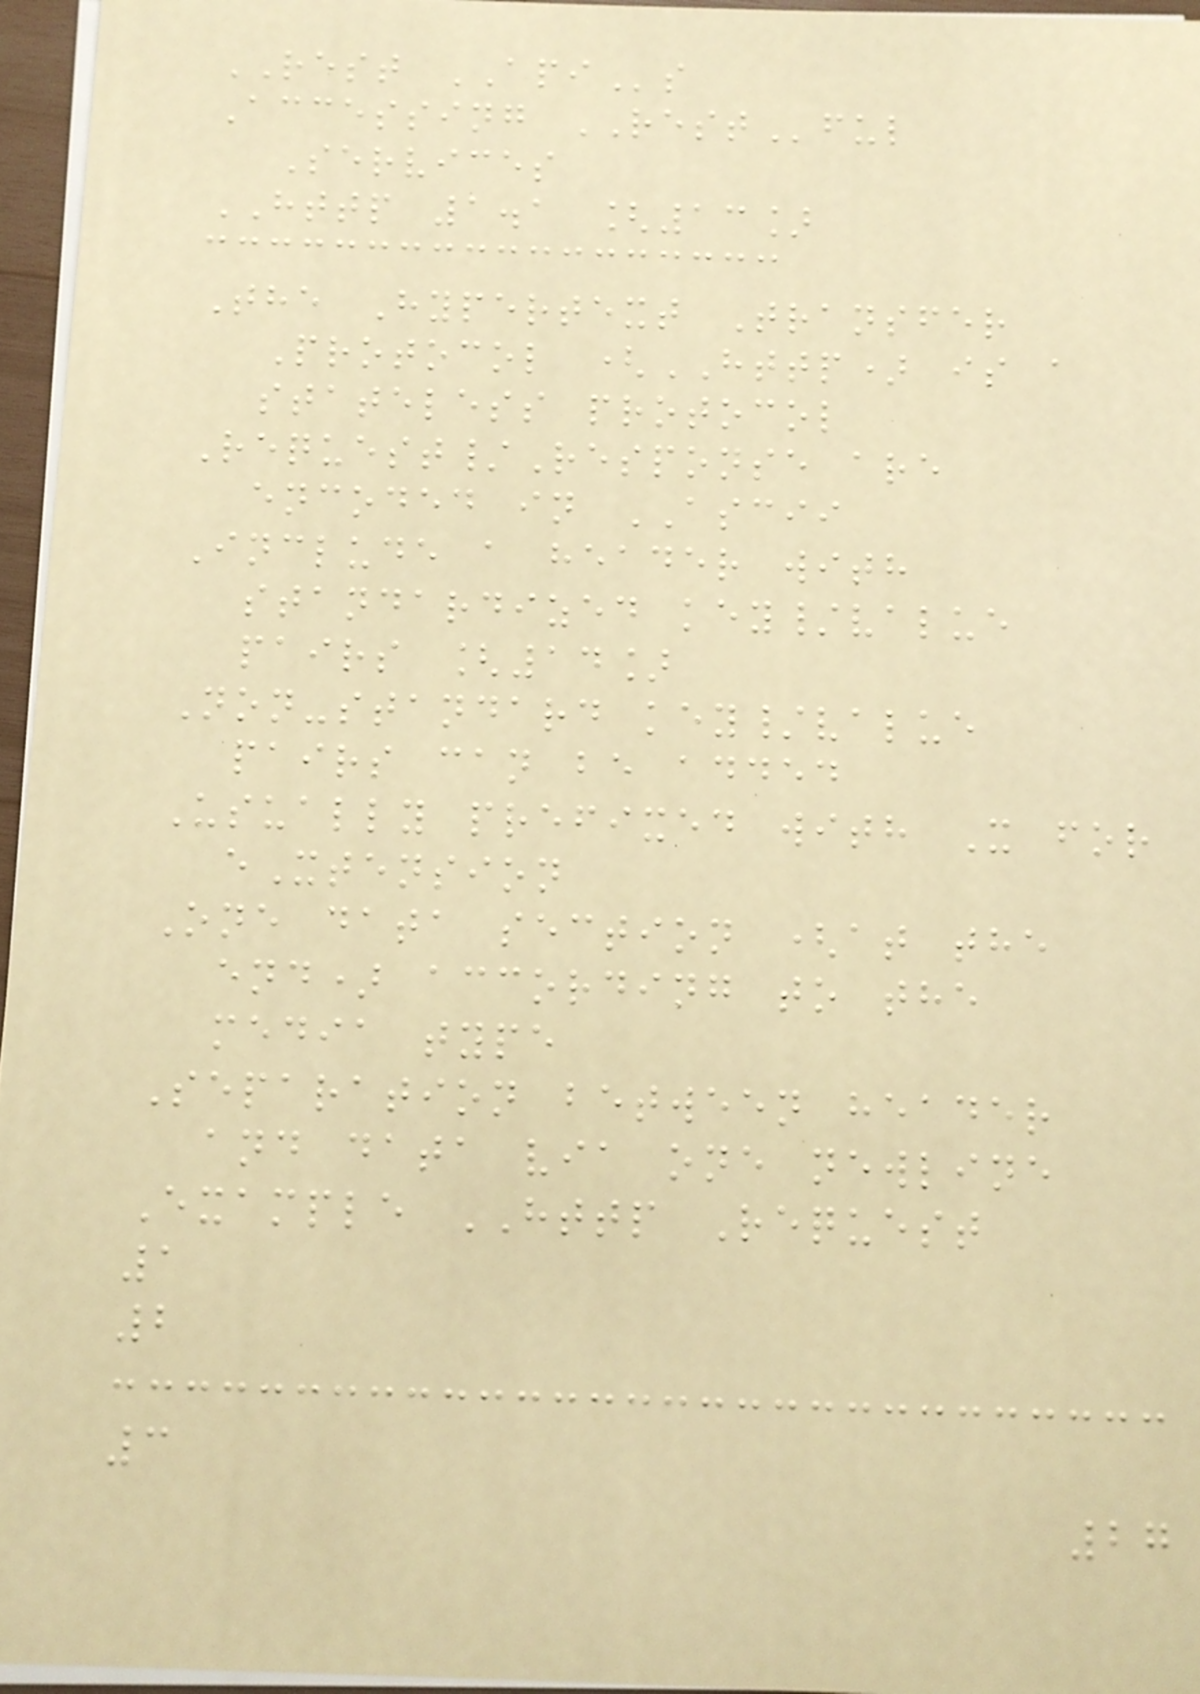REST APIs
Accessing RESTful
Services
HTTP 1.1 [13]
The Hypertext Transfer
Protocol (HTTP) is a
stateless protocol
Request/Response are
encoded in ASCII
Include a header with
standardized key/value
pairs [14]
Non-standard key/value
pairs can be added
Usually prefixed with X for
eXtension
One data section (at the
end) according to the
media type
Separation between header
and data via one newline
Example HTTP Request
1
2
3
27
